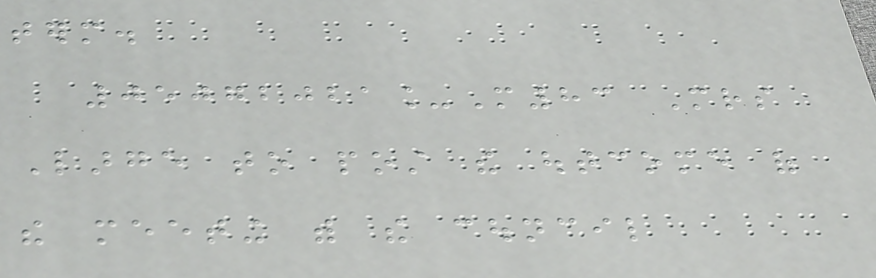term.
05072021_M83 Mrs
Large to post the outcome of
the meeting with the council
